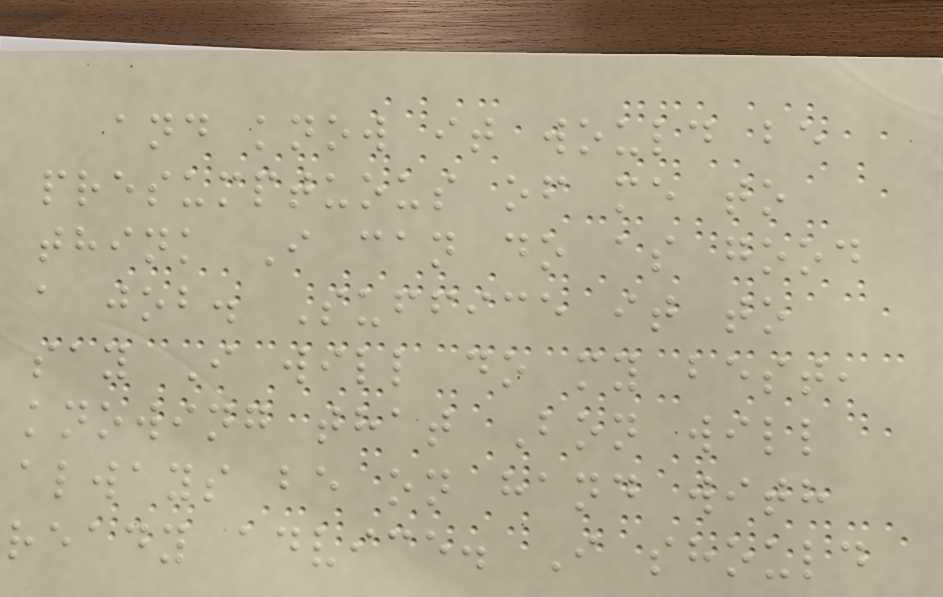and know it would be
presumptuous of me to
think I can do as good
a job. Suffice it to
say I will do my best,
knowing that Bon will
always be on hand with
ready advice. I should
